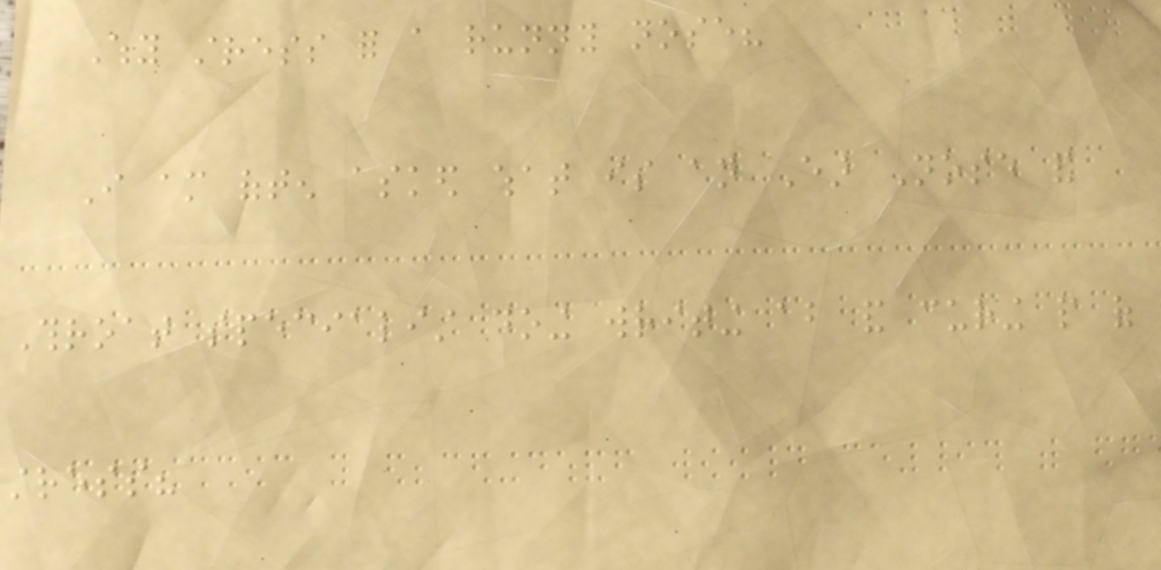Why stress for a runny nose?
I am often asked what is an Ear Nose and
Throat specialist doing writing about and curing people of
stress?
